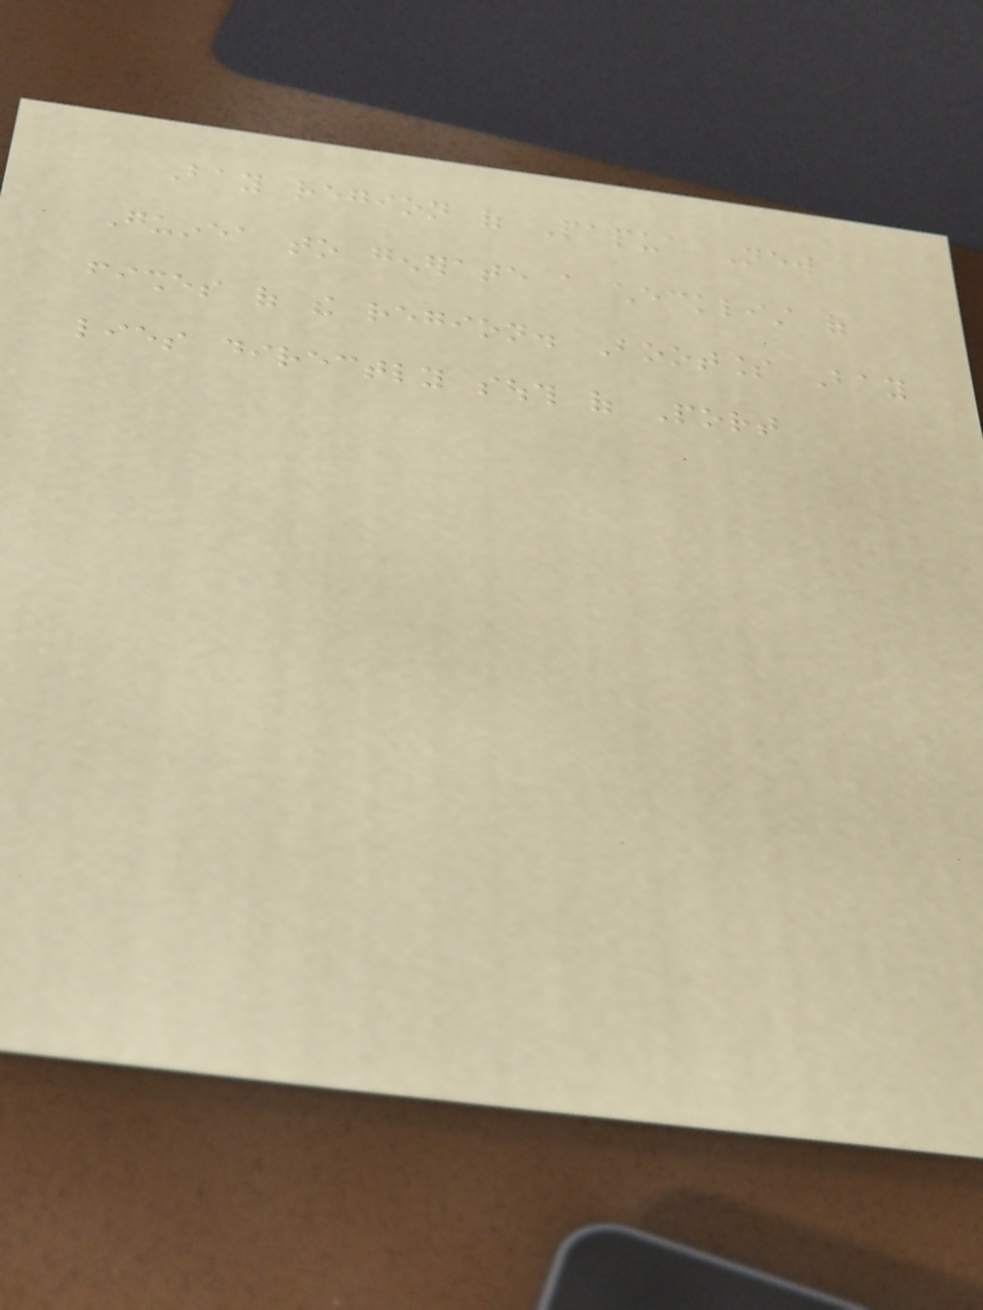Bay region of Papua New
Guinea to generate a checklist of
fishes of the region. Bootless Bay
lies directly south of Port
